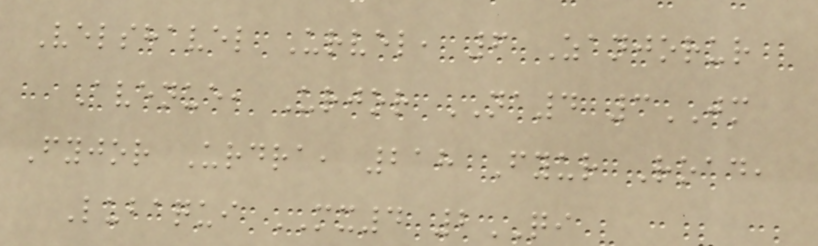Velshavel Urvel, 6 Zanjorur
Avenue, Urjor NA4 3JM
Fyjor Urdra, 218 Fyur Road,
Lubaqui MX4 2QI
